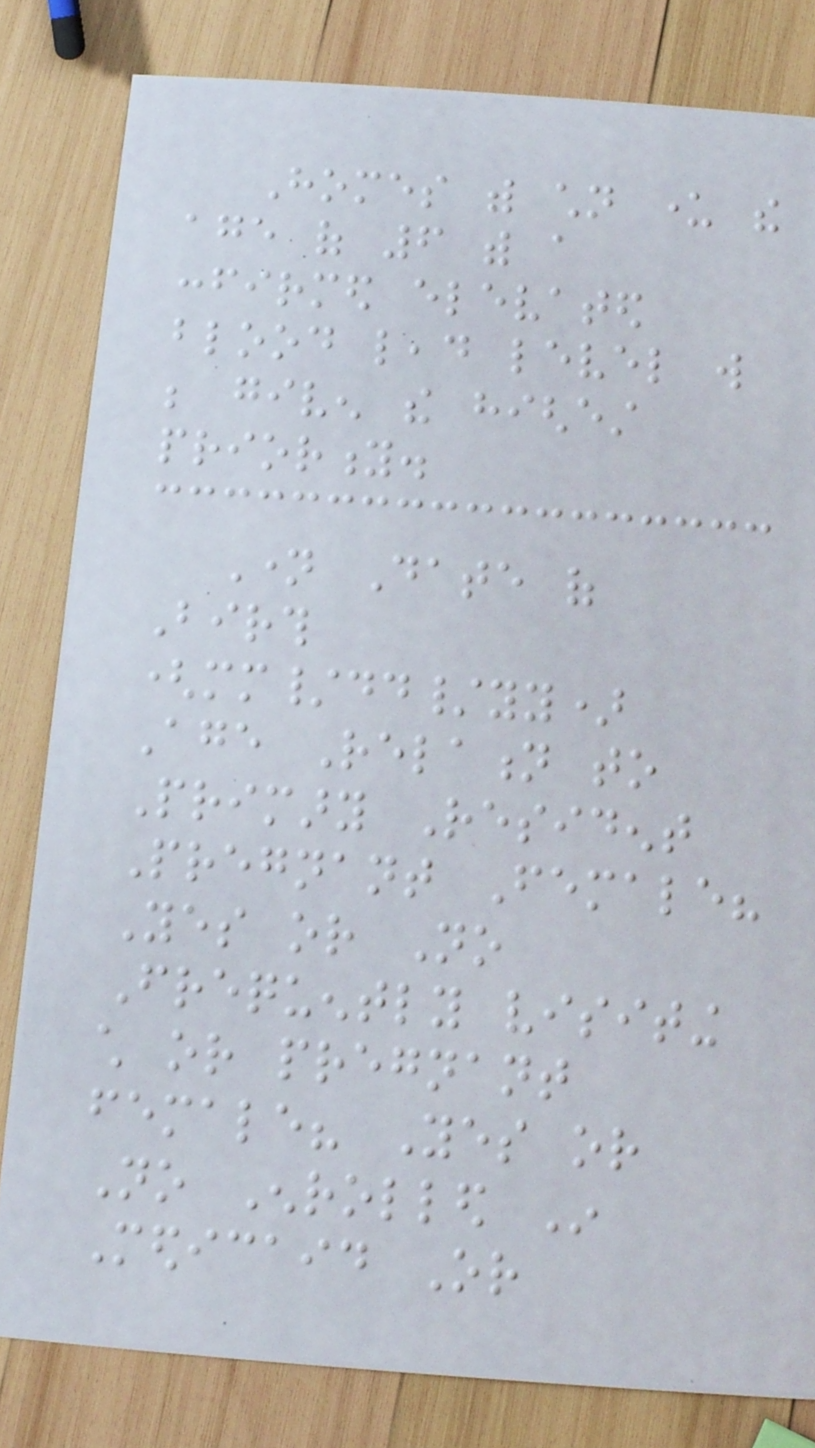Homes with children under the
age of 6 with a
confirmed elevated
blood lead level will
be given the highest
priority.
Name Date of
Birth
(mm/dd/yy)
Age Relation to
Primary Resident
Pregnant Female?
Yes or No
Frequently visiting
child or pregnant
female? Yes or
No Enrolled In
Medicaid Or
